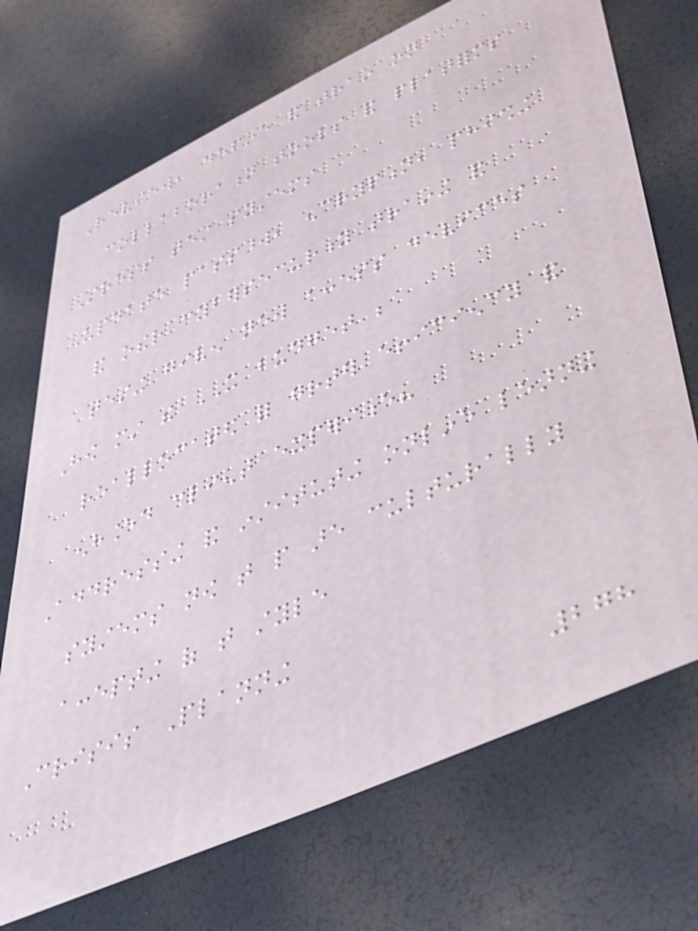Review, define and train on
collaboration tools and platforms
Stress test systems
Update password, encryption, phishing
and other cybersecurity training and
testing given new access devices
How must the IT budget be
reallocated for greater efficiency and
enhanced client experience?
Addressing and instituting online learning
systems now that people are culturally
accepting of that style
Crisis Planning
278
